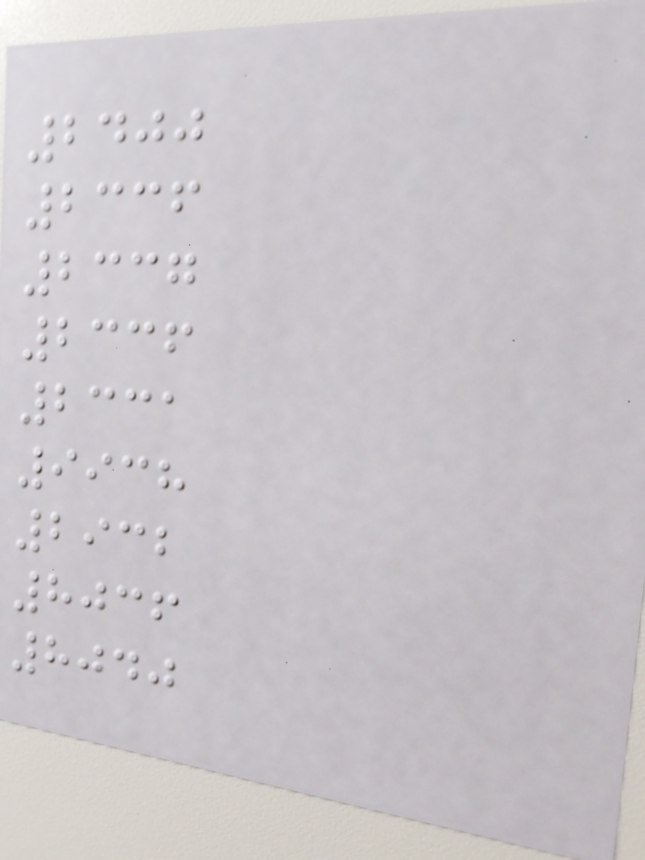2400
2336
2337
2336
2331
9938
2932
8036
8040
